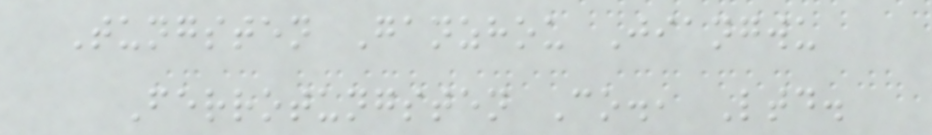Tungsten Ganzhou Jiangwu
Ferrotungsten Co., Ltd.
